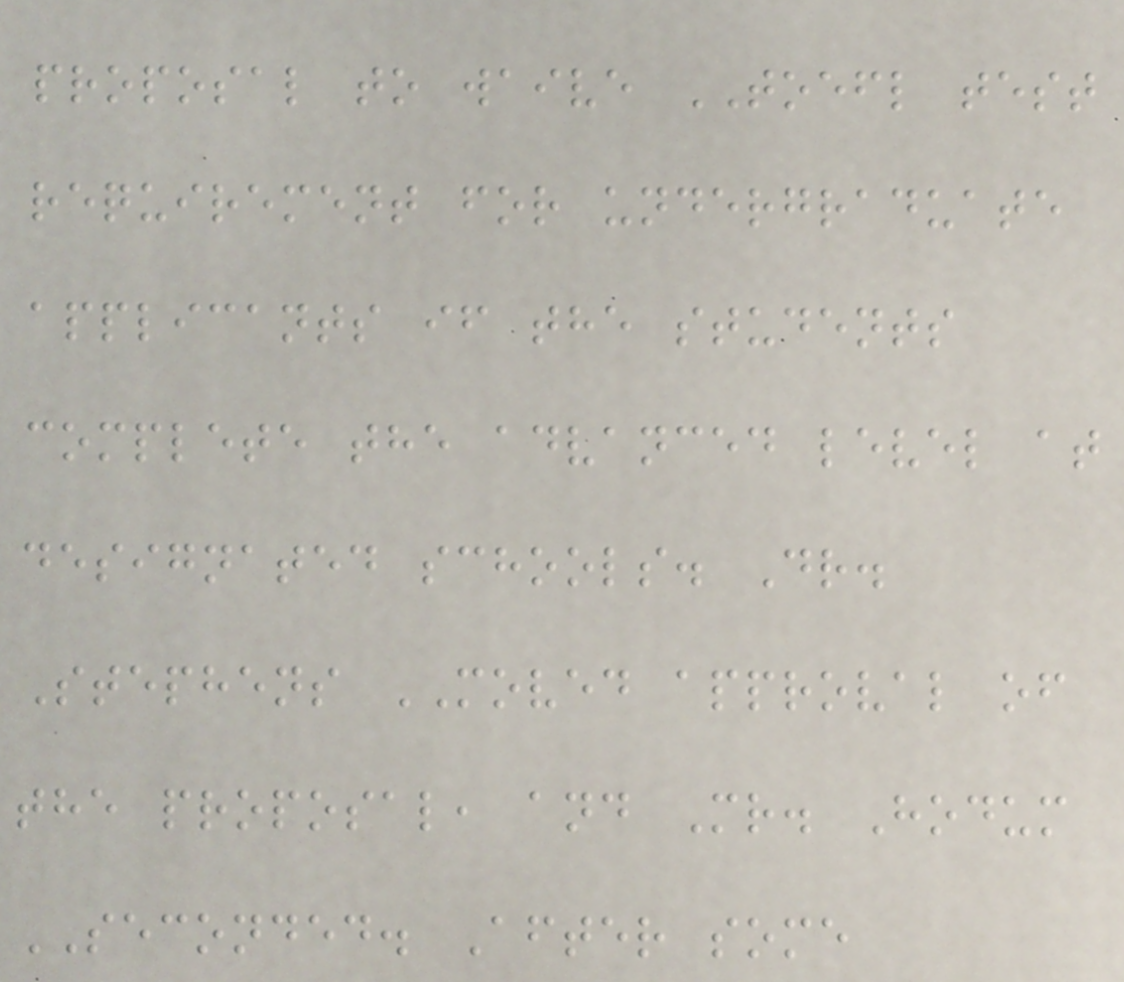proposal to waive TOEFL test
requirement for undergraduate
applicants if the students
complete the advanced level at
designated schools. Dr.
Stephens MOVED approval of
the proposal, and Mr. Hodum
SECONDED. After some
